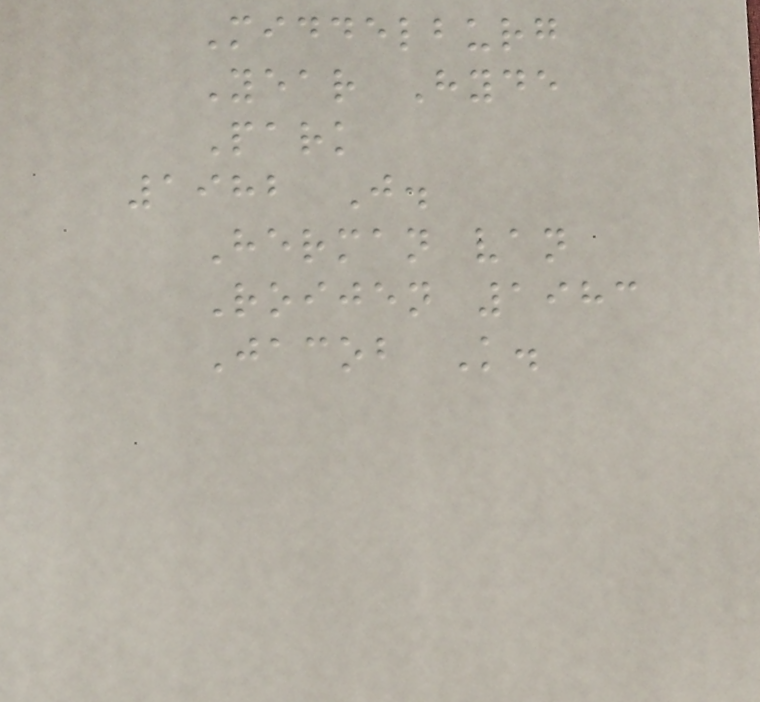Middelburg
Year Hyde
Park
1982 J.
Herman van
Roijen 1983
Jacob K.
